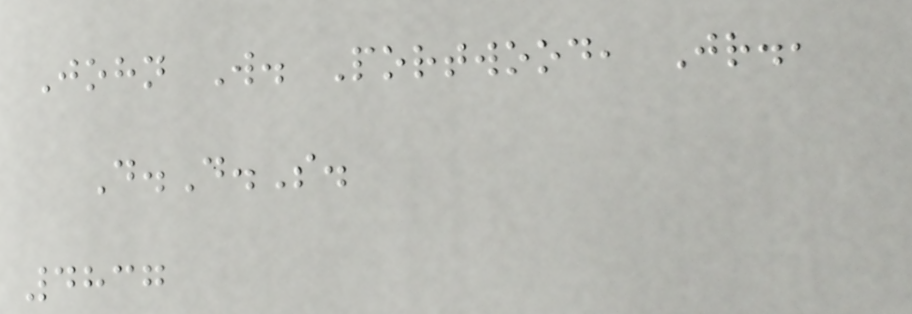John W. Portwood, Jr.,
D.D.S.
4837
